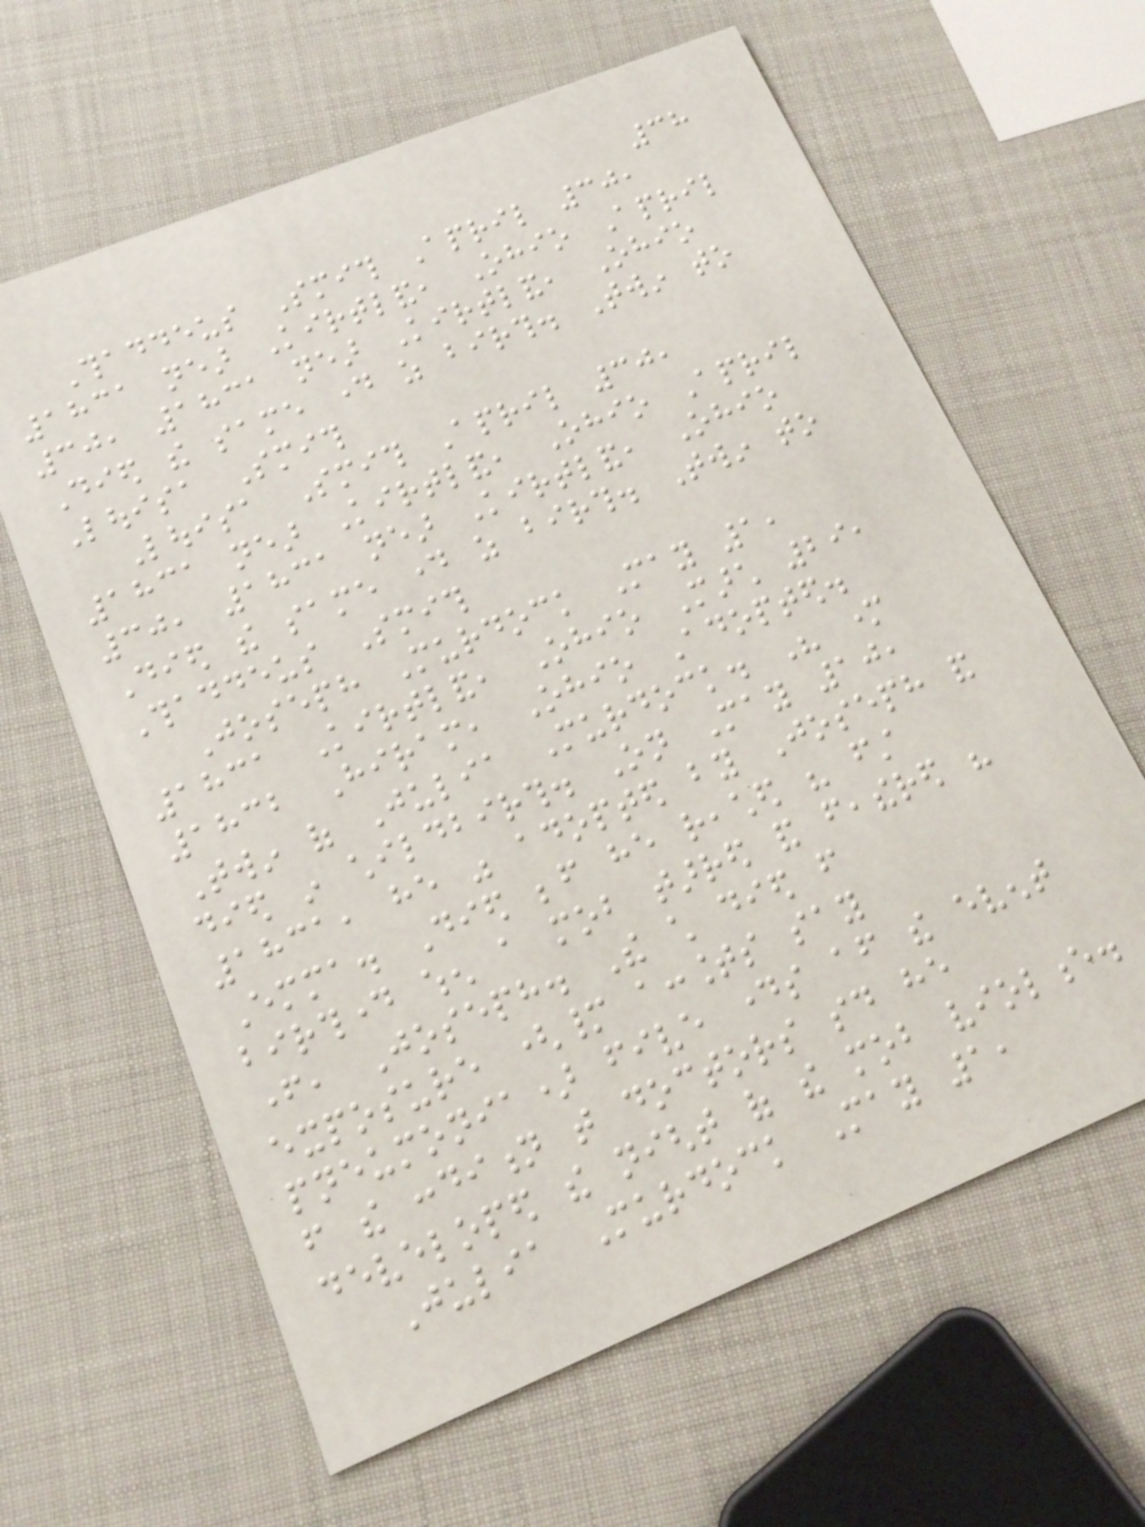38
Thaddeus Smith April 30,
1831 near Kirtland, Ohio April
30, 1831 near Kirtland, Ohio
Died the same day as birth. Twin to
Louisa Smith
Louisa Smith April 30,
1831 near Kirtland, Ohio April
30, 1831 near Kirtland, Ohio
Died the same day as birth. Twin to
Thaddeus Smith
Joseph Murdock May 1,
1831 Kirtland, Ohio March 29,
1832 Hiram, Ohio Adopted.
Twin of Julia Murdock. His mother
died in childbirth. On May 10,
1831, he was adopted by Joseph and
Emma. Died before he reached his first
birthday when a mob tarred and feathered his
father, Joseph. The child died from
exposure (many accounts say
pneumonia) five days after the event
from the condition that doctors said he
developed the night of the mob violence.
Julia Murdock May 1,
